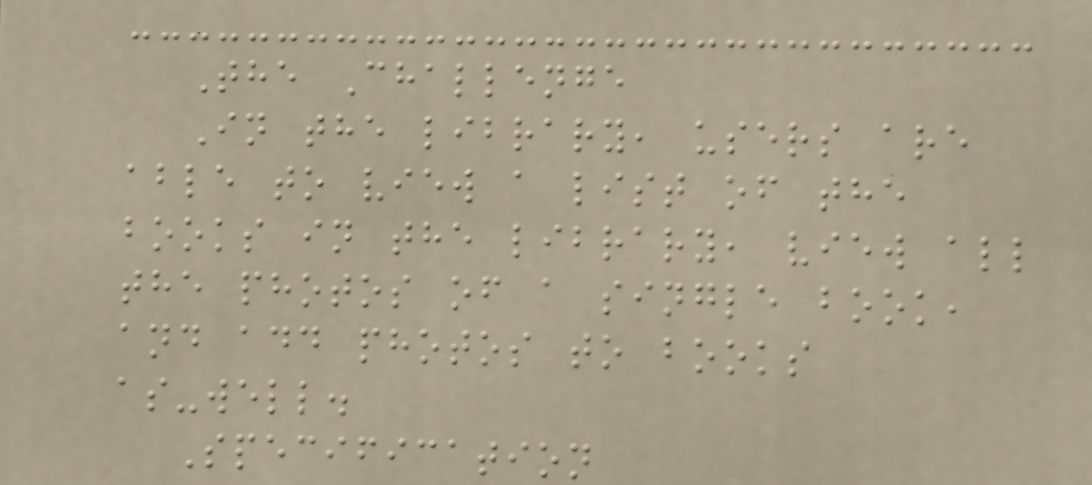The Challenge
In the library, users are
able to view a list of the
books in the library, view all
the photos of a single book,
and add photos to books
as-well.
Specification
